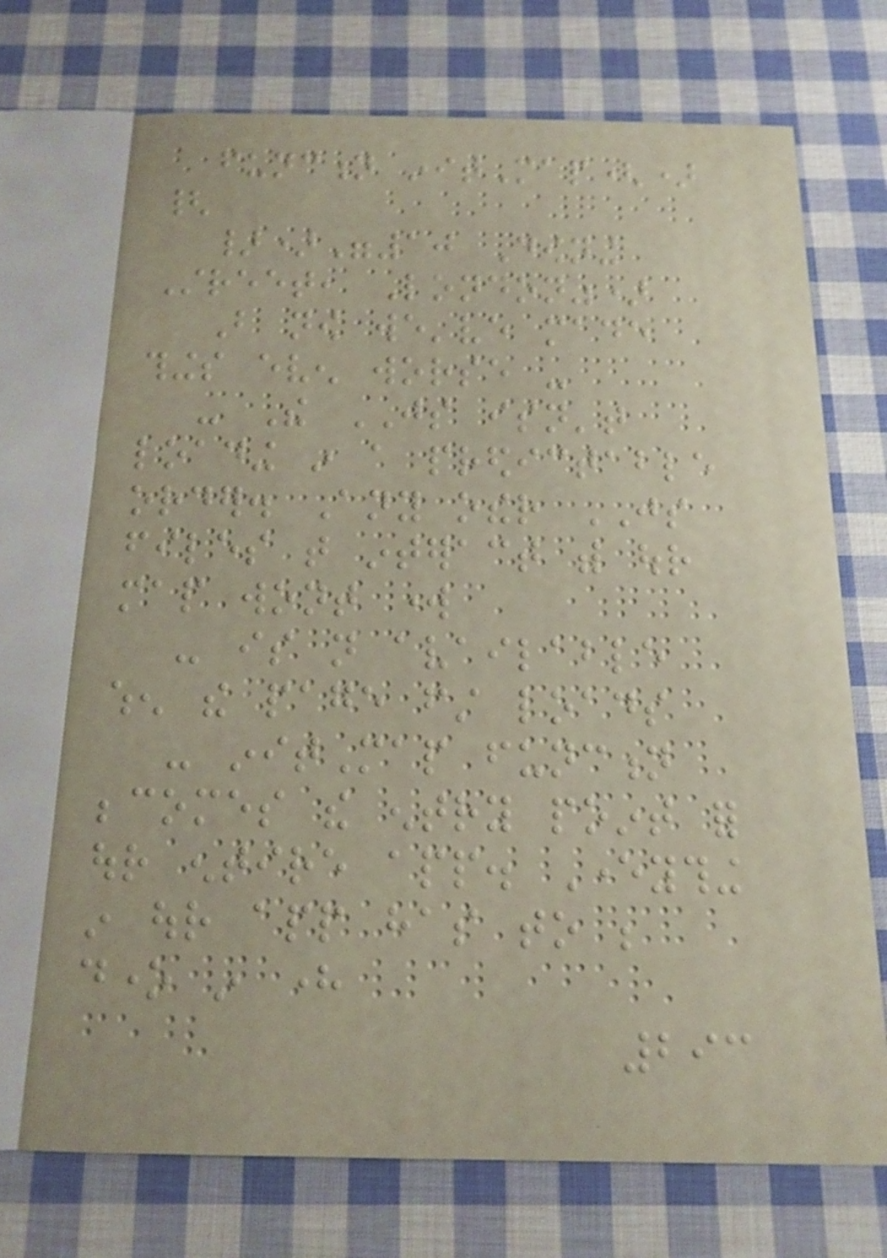function initMap()
{
})"10 Downing
Street, London")
But now we've made
things even worse -
- The JS isn't
loading in a predictable
order. Any other JS
files that interact with our
map wont work
- is not available
when the page first loads
- initMap function
becomes the entry point for
our entire app. Everything
in our app has to be
done in here
293
